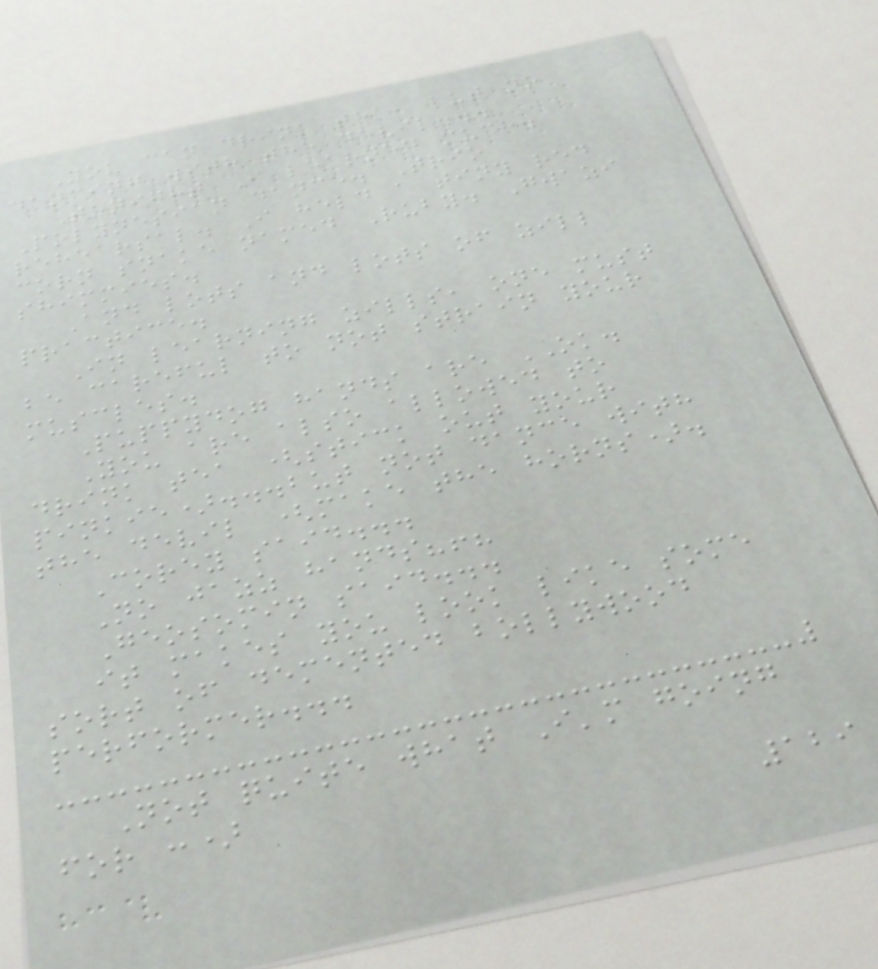You can drink tea, but no
dancing with the devil...
Tonight I learned much.
Polynesian dance. Trio
rehearsal. I held a tiny red
corn snake named Ruby. Gwazi
shimmies.
And lots and lots of zill
practice.
In learning zills, one must
be careful to not strain your
muscles.
Puppydog hands are OK.
You are also allowed to
drink tea (stick out your
pinkie)...but not dance with
the devil (make the horns).
Corey said...
No jazz hands?!?
Geosomin said...
it makes you look like some
sort of demented bollywood
performer...
Not quite what I'm going
for :)
129
